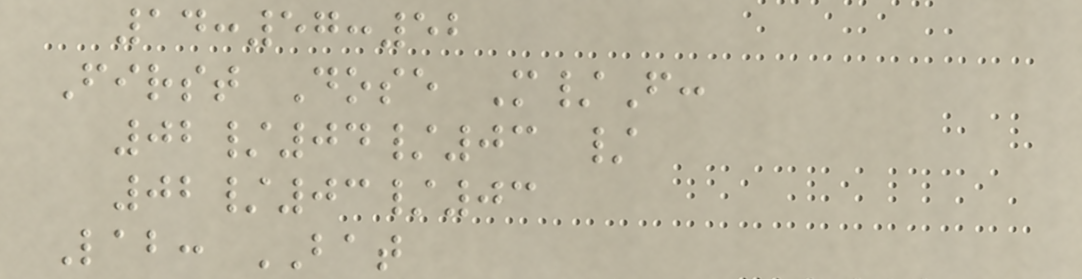14:57:52
First Dose M/F:
02/04/03 /
02/03/03
Lab: BAT
